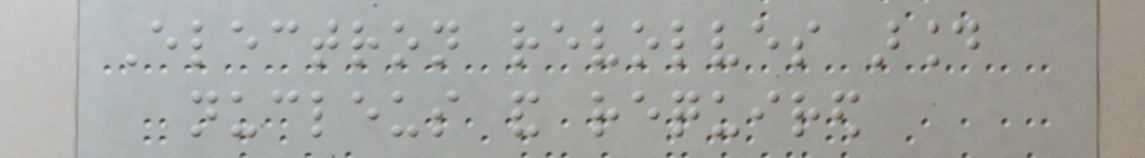Electron revolves around
nucleus and required
